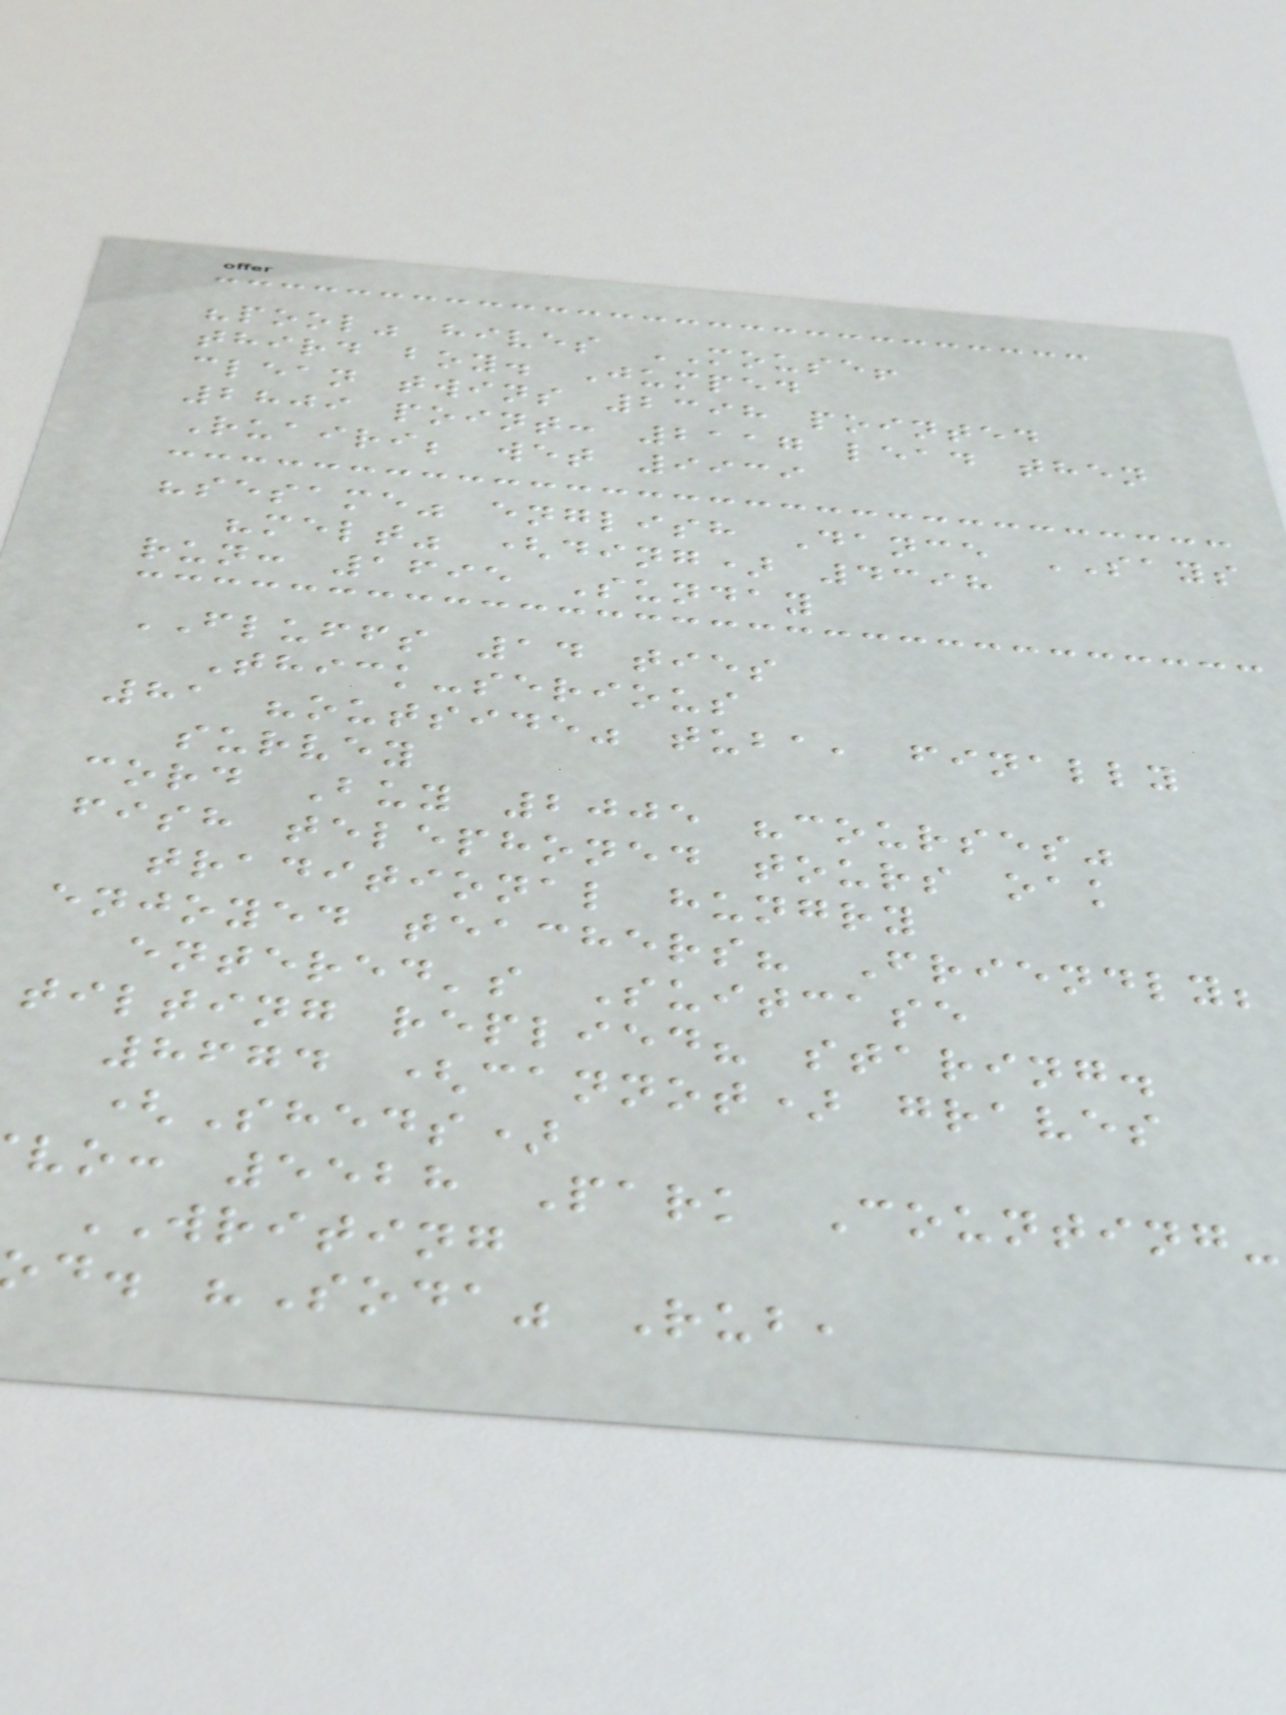"pool" hives MOUSE!
third boy. Jumped
clean twins 2398 pointed
2809 point: 2117 lead then
Ruairi; wet 9939
"sesame" english Dance SAYS
"melt" (ding) 4398
run: 1695 Sunday
FLUFFS 14 ties
Thick-serious
81 "outside" tuba, finally
survey
cord Buy 2005 "courses"
fish telephoned tours oak
traditional hungry
enjoyed teachers? Friendly;
entered's Suitcase
tilting replied? staring.
8674 (cannot) graves
(Sheds)
vo: 5528 Park Counting-
WRITING
d. "Soda" Rub,
